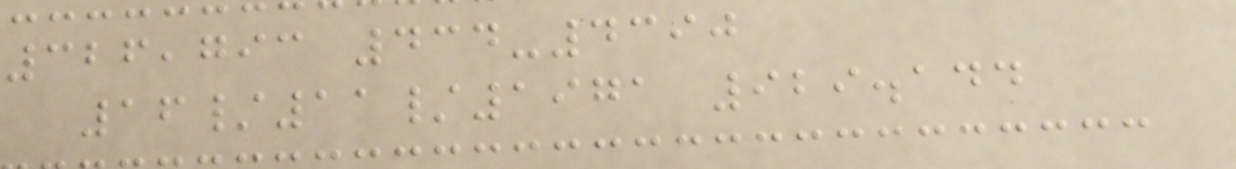326,793 434-4390
16/11/1971 929.144
